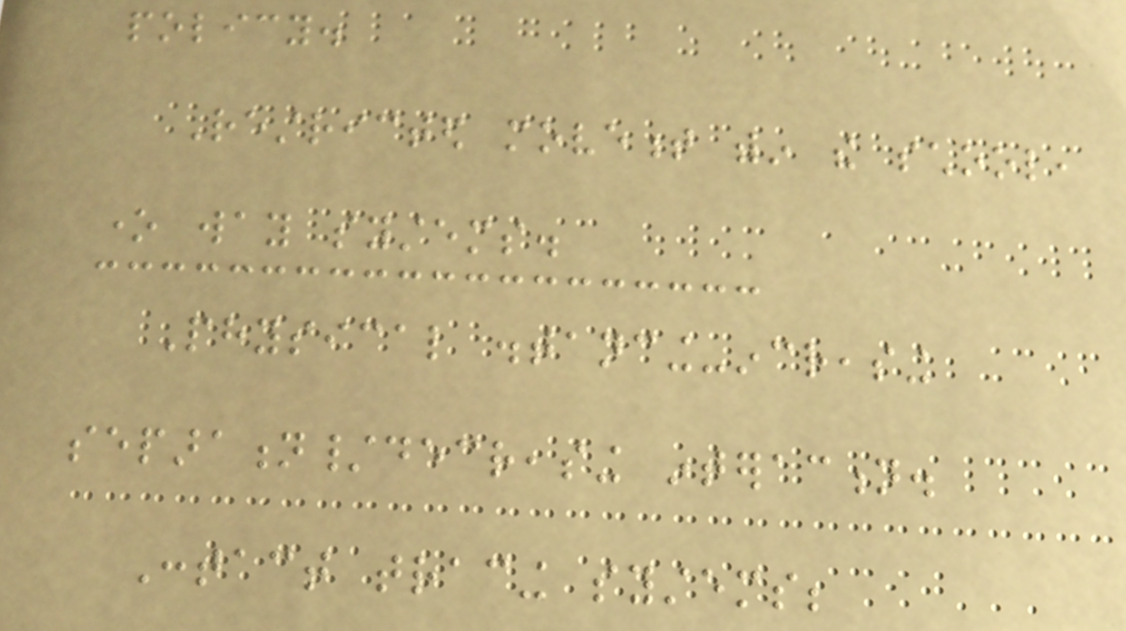policy.
Restricted movement within the school,
one way systems.
Physical distancing-increasing
separation/decreasing interaction.
Contact tracing systems;
